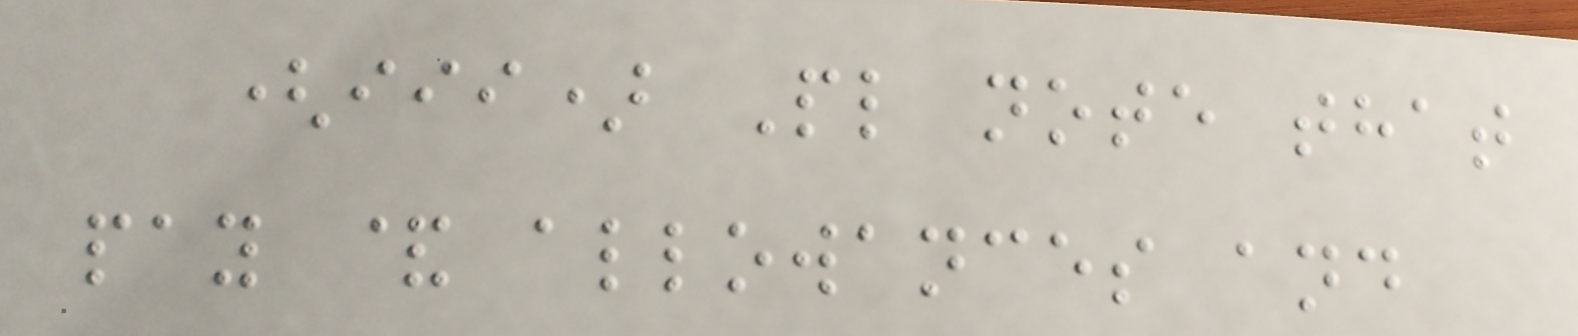(iii) Pl note that
pay & allowances and
